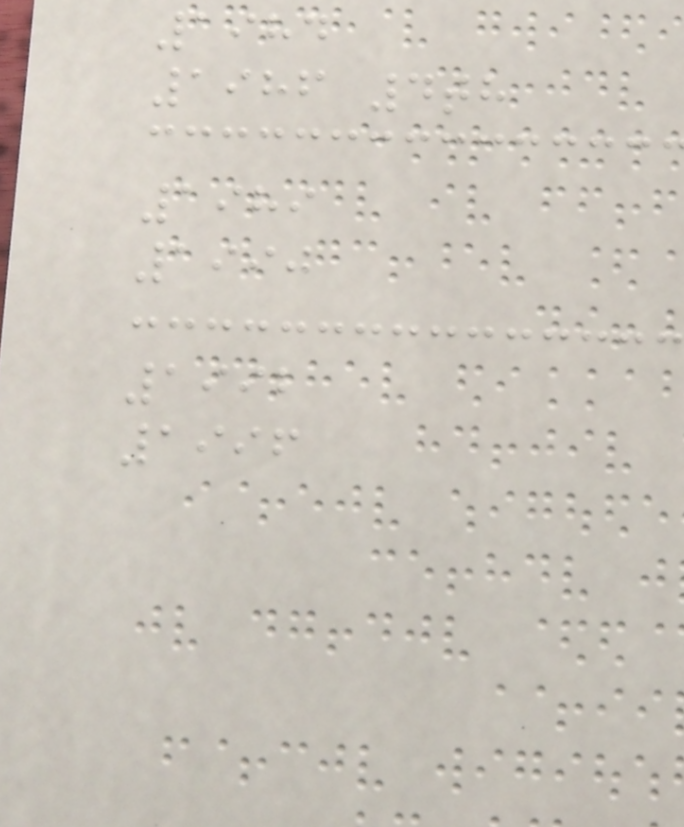1984
1986 4th
1989
1990
1992
1996
